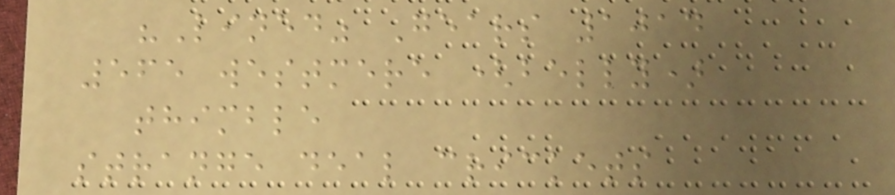"Lined" Gears 1014
565 westmere (belly)
thimble
strange deal crickets
